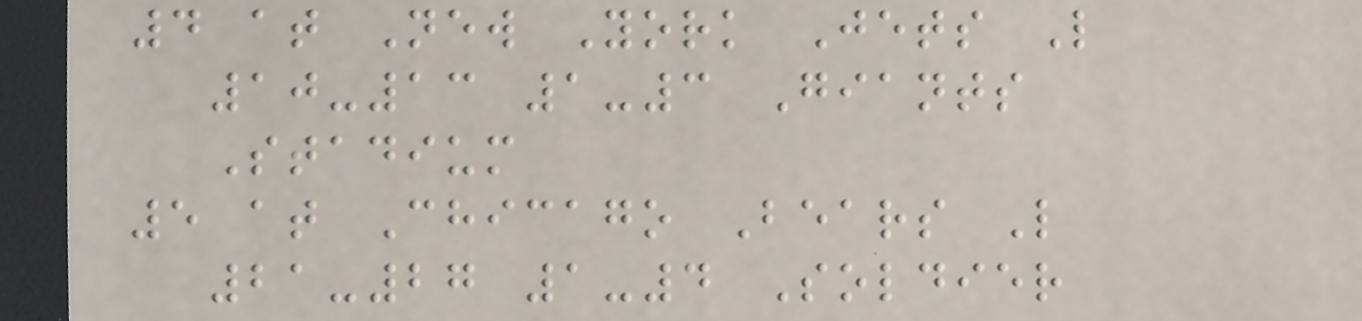4 at New York Jets L
10-13 1-3 Giants
Stadium
5 at Chicago Bears L
21-27 1-4 Soldier
